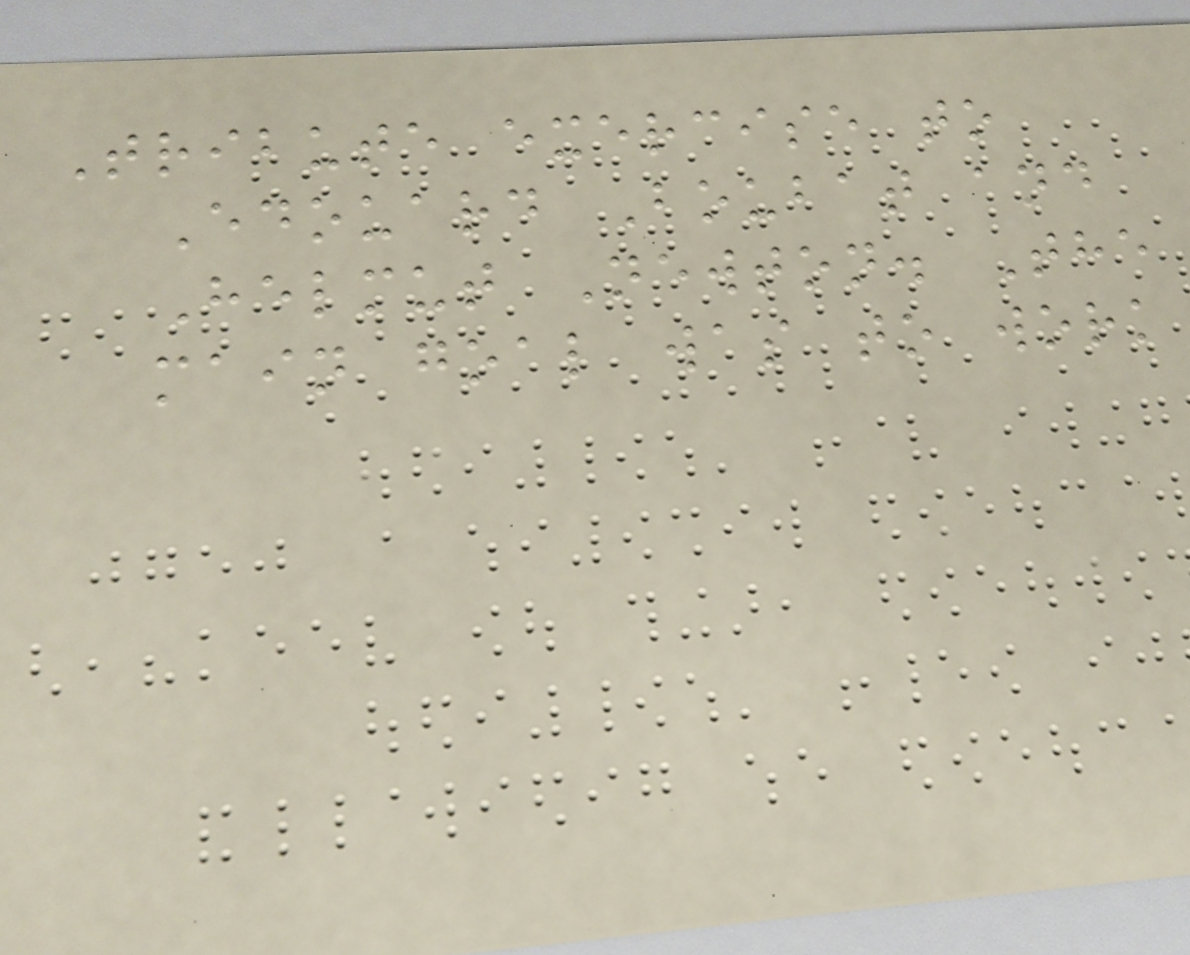Tribute exercise to
Edouard Boubat and
Helmut Newton. The
main goal was to work
